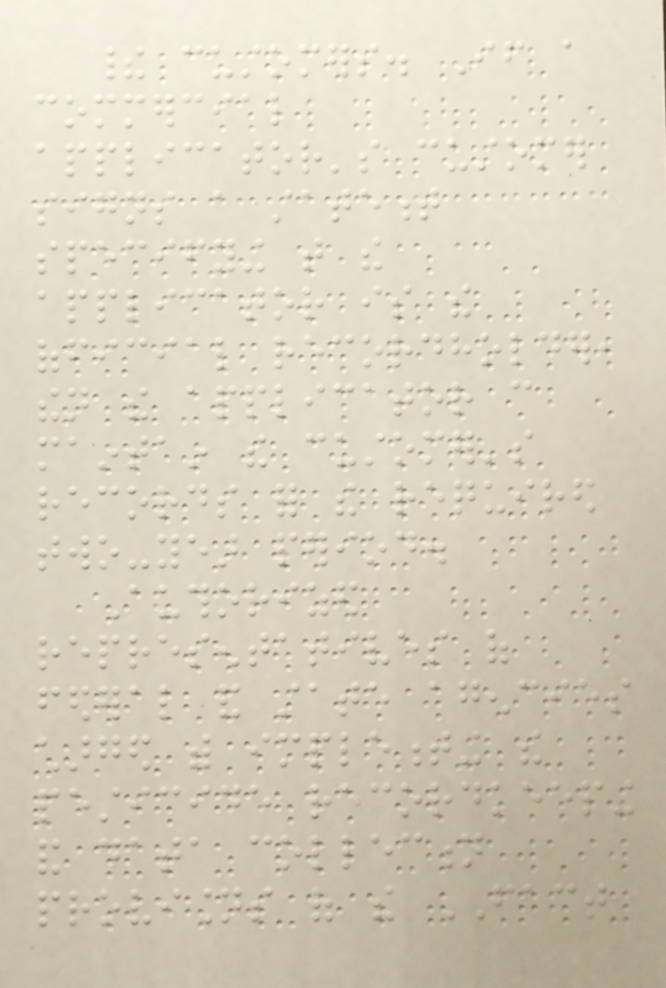their customers. If a
commercial
applicator's customer
signs a statement
specifying that the
applicator is the
official recordholder,
then the applicator can
maintain the customer's
records for the required
two-year period.
Authorized
representatives of
federal and state agencies
charged with implementing the
pesticide recordkeeping
and data collection
provisions of the FACT
